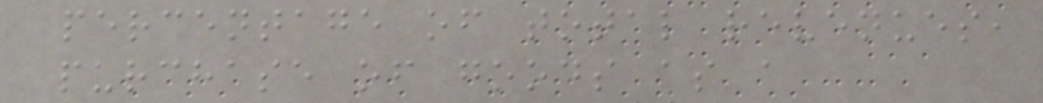percentage of total revenues,
purchase of goods as a
